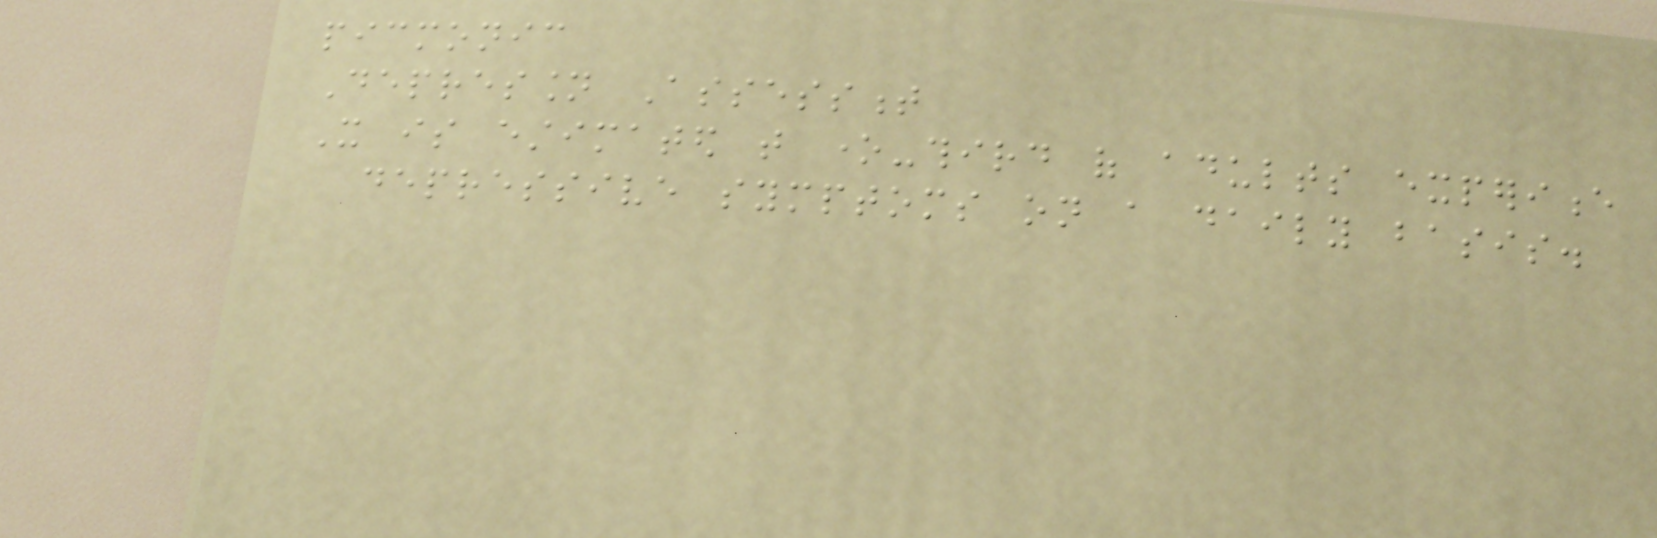picmonic
Depression Assessment
It is estimated that one-third of adults experience
depressive symptoms on a daily basis.
